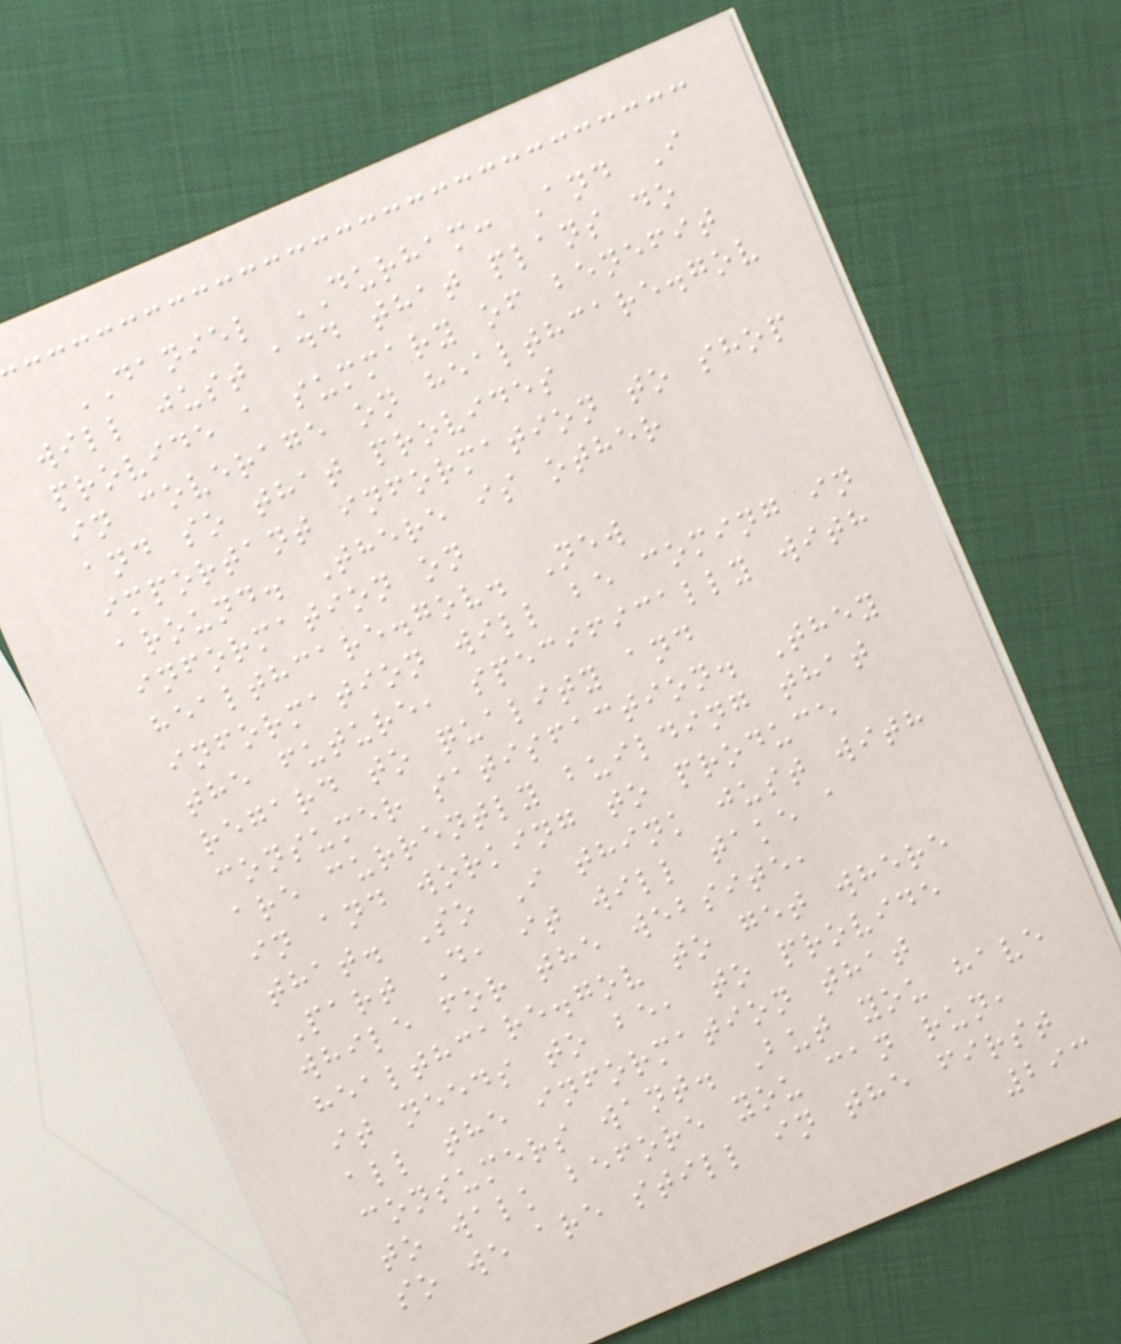DANIEL DURHAM: And I
will just add that plans do
provide a summary of benefit
in coverage on healthcare.gov
and so that provides
important information to shop
around. There is other
information on
healthcare.gov. New
information will be coming in
the future, specifically with
regard to quality and
consumer satisfaction. They
are currently building that
in and working to produce
that. So I think just with
Part D, it will take a
while for the website,
healthcare.gov to get where
it needs to be, to provide
all the information that
consumers want. But you have
to walk before you can run,
so we are still in the first
293
